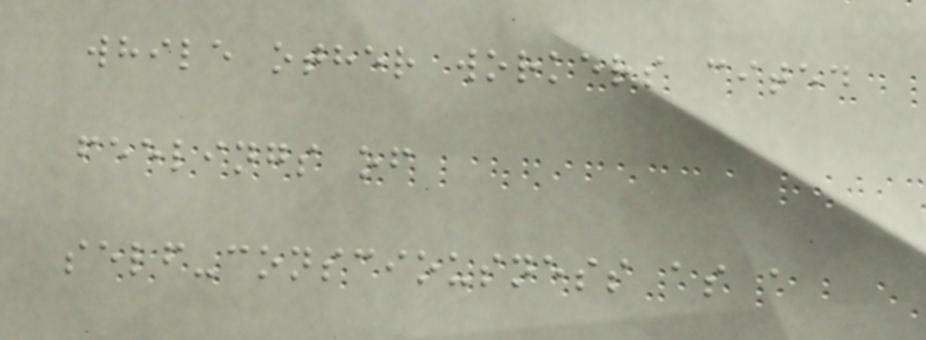while other workers cited
feelings of
self-consciousness as a
